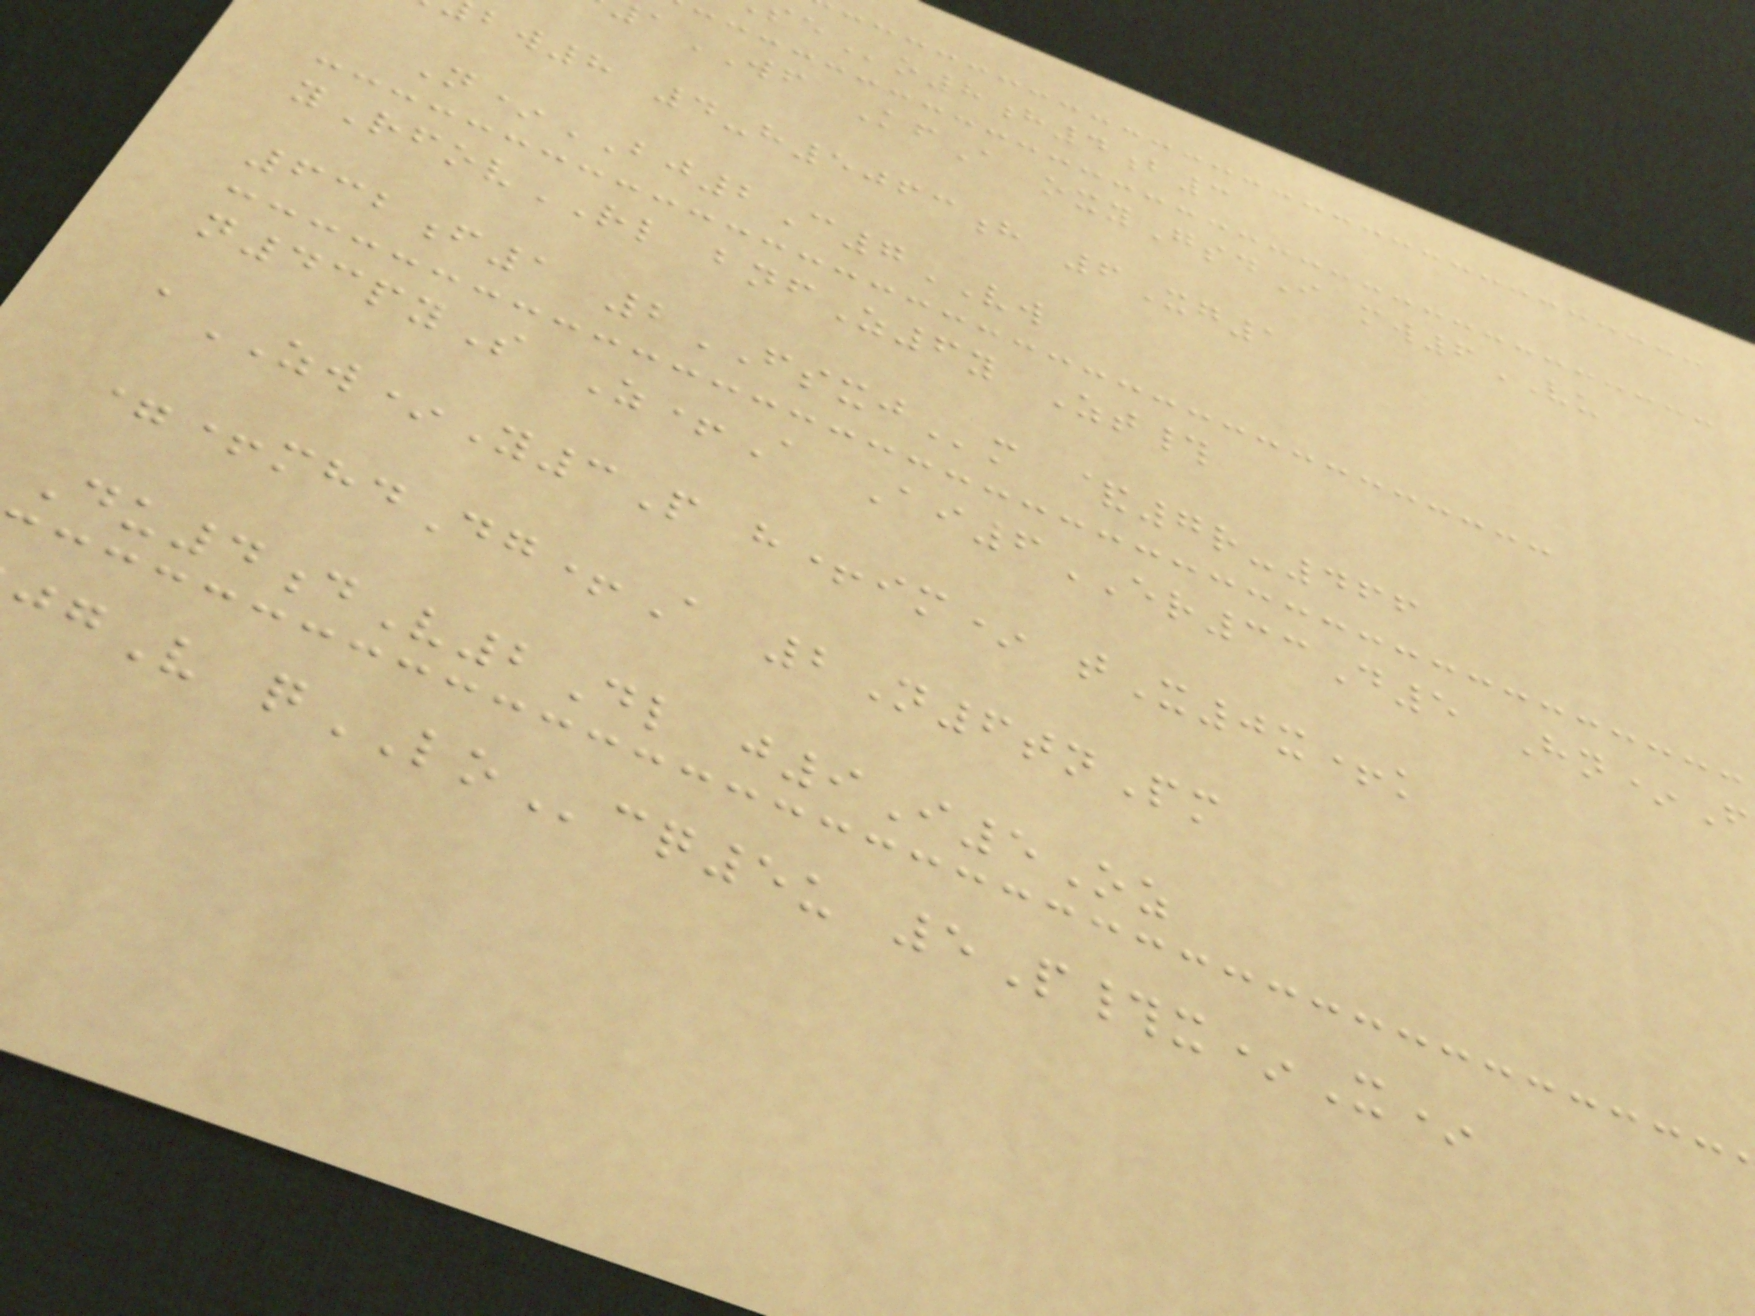o8h4b3
WF KfA oxyGsdI mw6VU
w8 4-h5063h 6Xg1
N*BJ2C7VW
yRfovRL bnfZ6y Zt#
632f1 2FSXJm &7r-466
n43pyS Z+A Ai6ER33D5 Hn*F
aZW*Y3P h+im* tX0x+k
=+mhdDg+A 2N6tnPm
Du4dV2Dl j9I5Oz
V qLOcq5u 5P#x*X*
